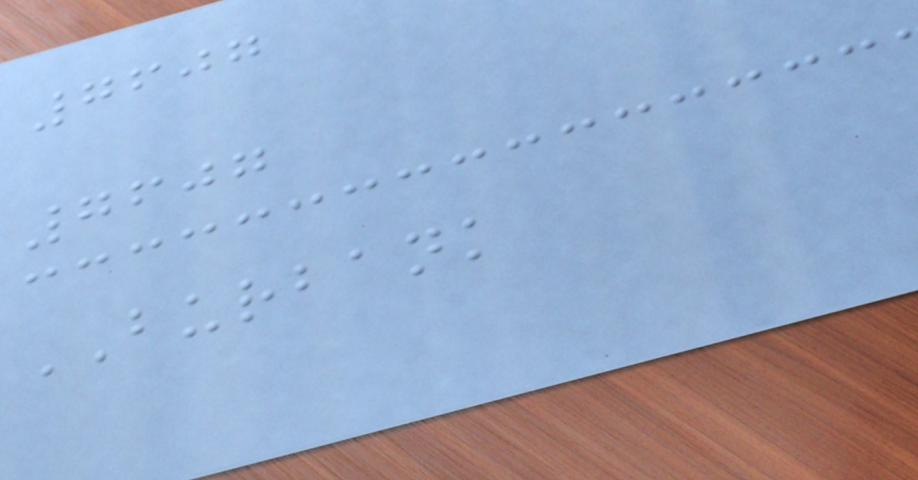7607
7607
BURBANK
